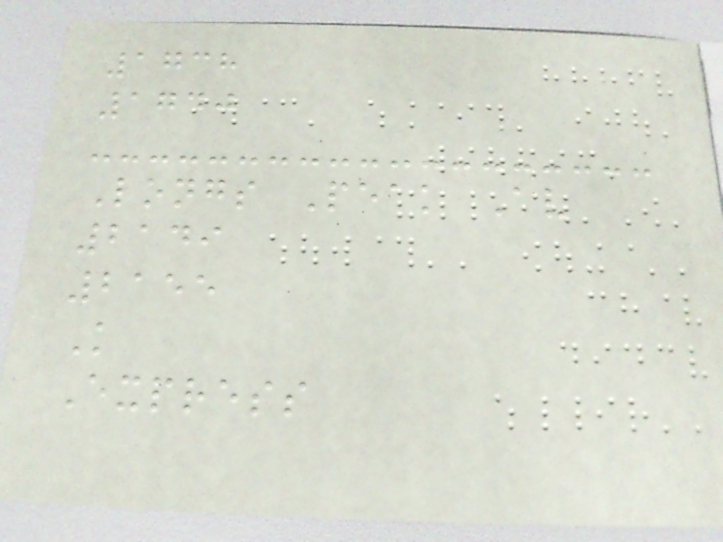1738
1740
Longs Peak Av
2149
2155
K
Express
